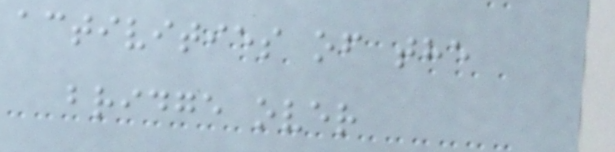activities of the
bridge over
